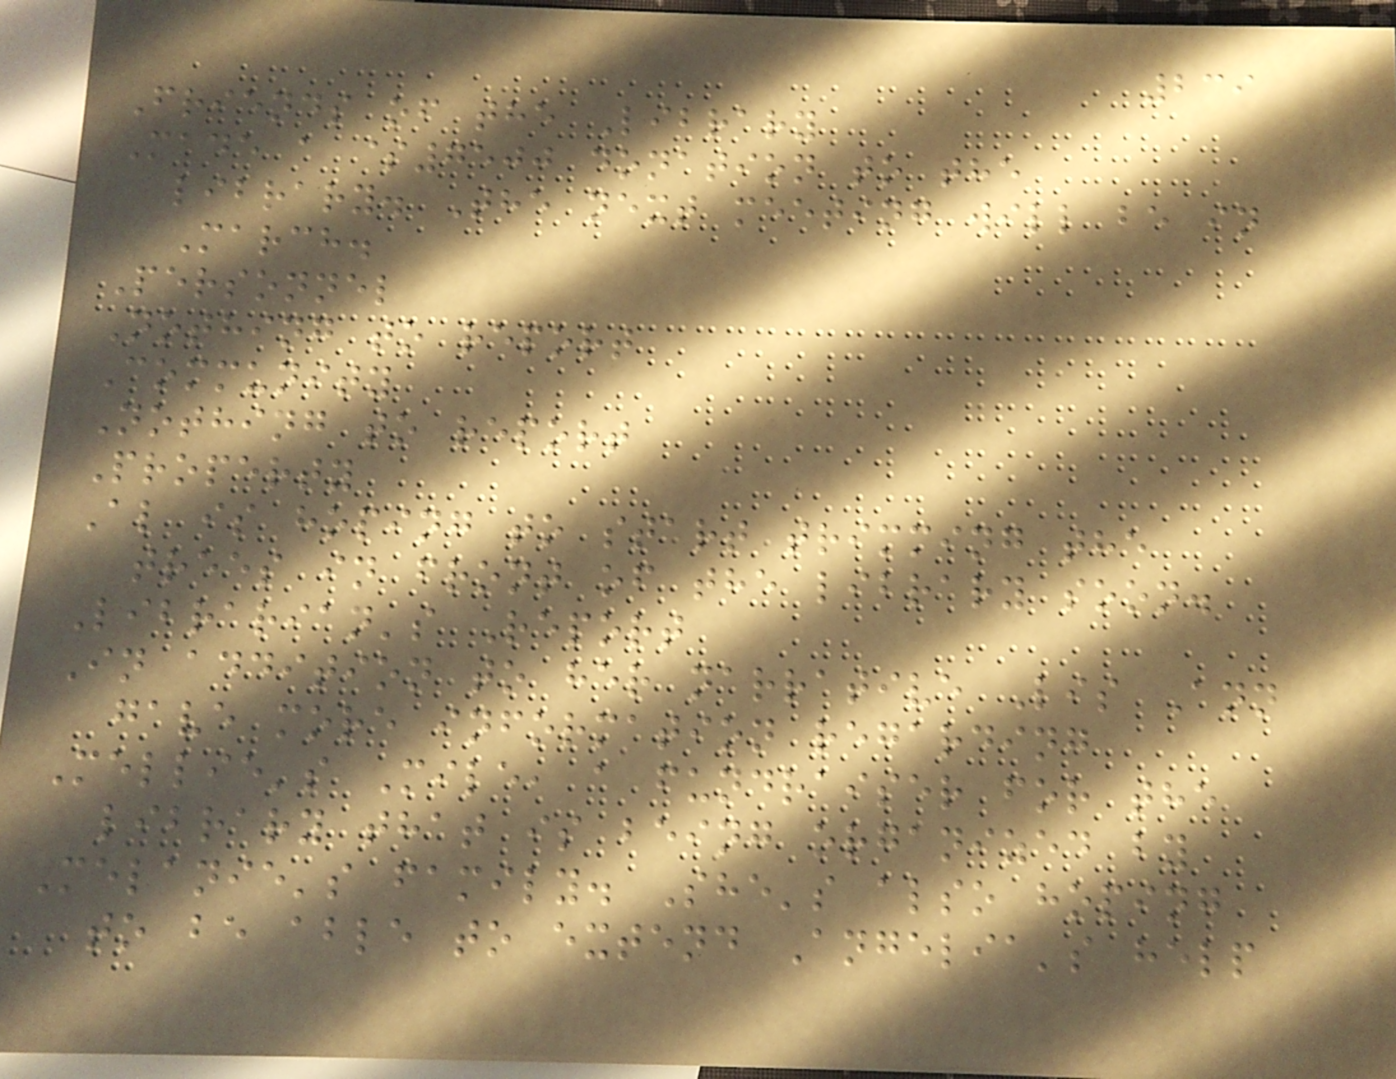239
Friends of the Library
Made a $7500 donation to the
library. The next meeting will be in
March.
Personnel
Nothing to report
Community
Nothing to report
Property
Al is hoping to start trimming the
trees in front of the library soon.
Librarian's Report
In addition to her narrative Lis Ann
gave more information regarding
Mellie's Mile, a fundraiser for the
library that is being organized by
Melanie's family. She's also hoping
to be able to extend Angelia's help
